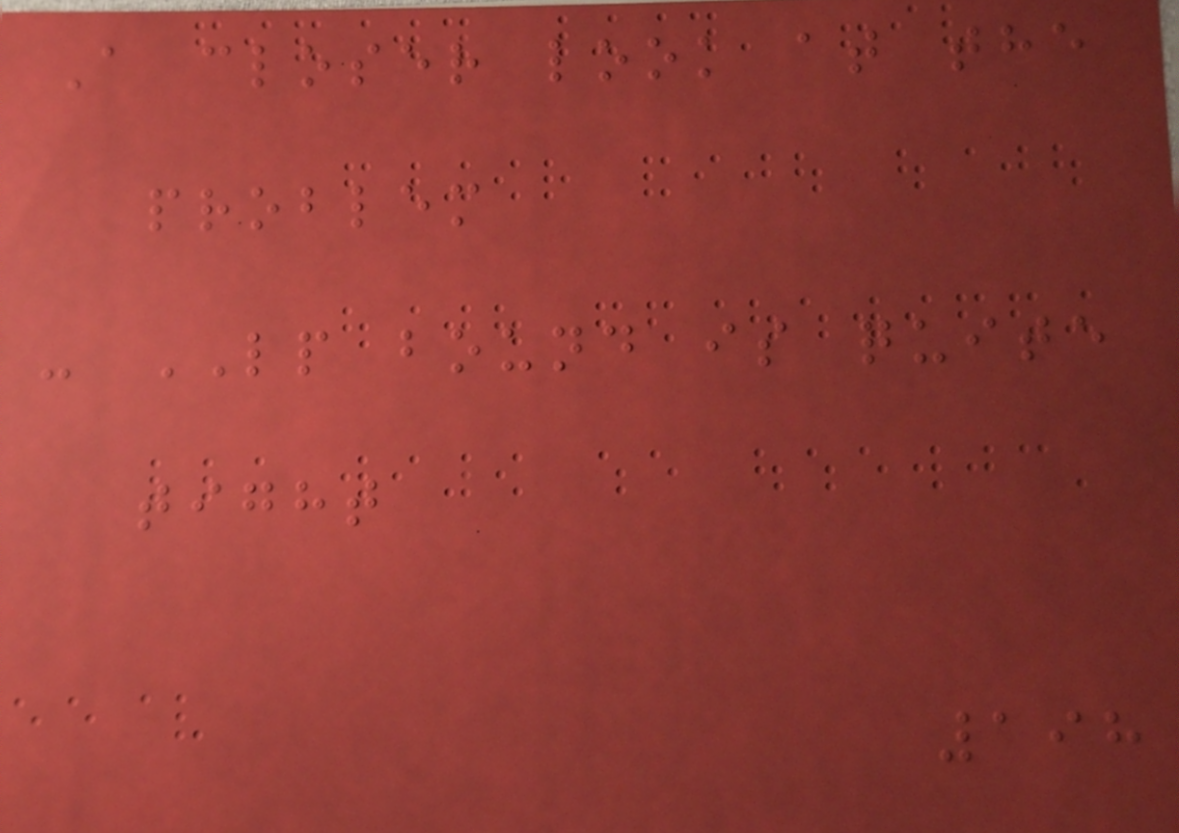A closer look at the
problem
- LP bound is quite
tight
198
